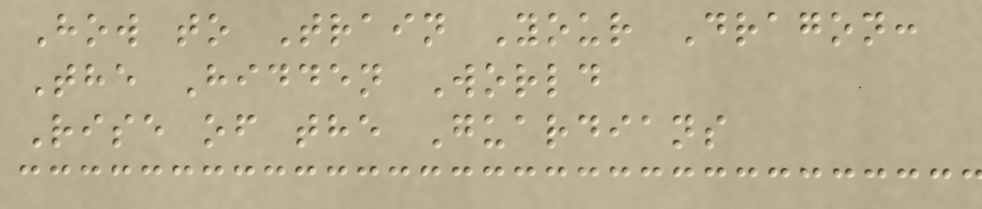How to Train Your Dragon:
The Hidden World
Rise of the Guardians
